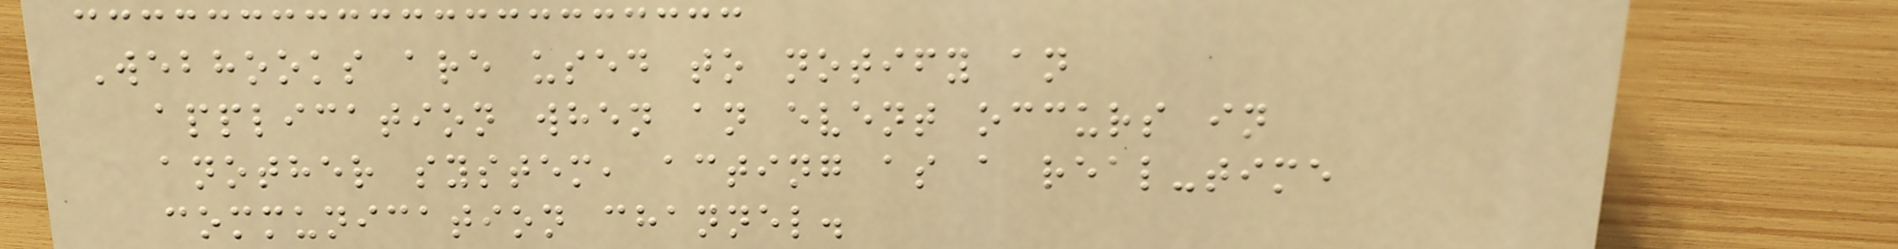Webhooks are used to notify an
application when an event occurs in
another system, acting as a real-time
communication channel.
